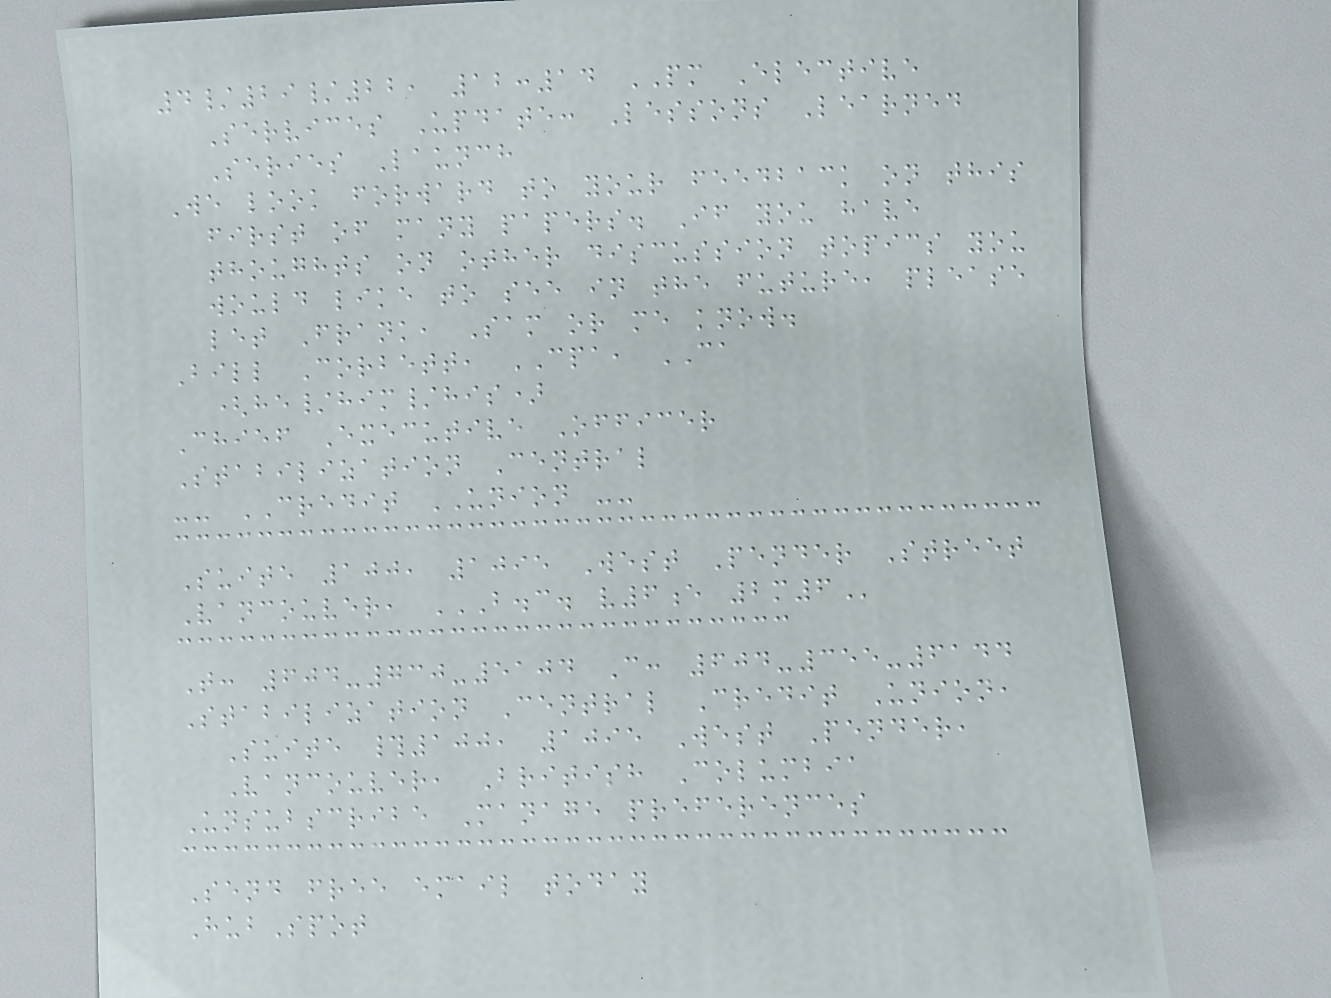4/29/22, 12:14 PM Elective
Services Update: Lessons Learned
Series Launch
We look forward to your feedback on this
first of many papers. If you have
thoughts on other discussion topics you
would like to see in the future, please
let Frank, Sam or me know.
Bill Corbett, CPA, CA
(he/him/his)
Chief Executive Officer
Stabilization Central
-- CREDIT UNION --
Suite 100, 1095 West Pender Street
Vancouver, B.C. V6E 2M6
T: 604-730-5104 C: 604-355-6144
Stabilization Central Credit Union,
Suite #100, 1095 West Pender,
Vancouver, British Columbia
Unsubscribe Manage preferences
Send free email today
HubSpot
